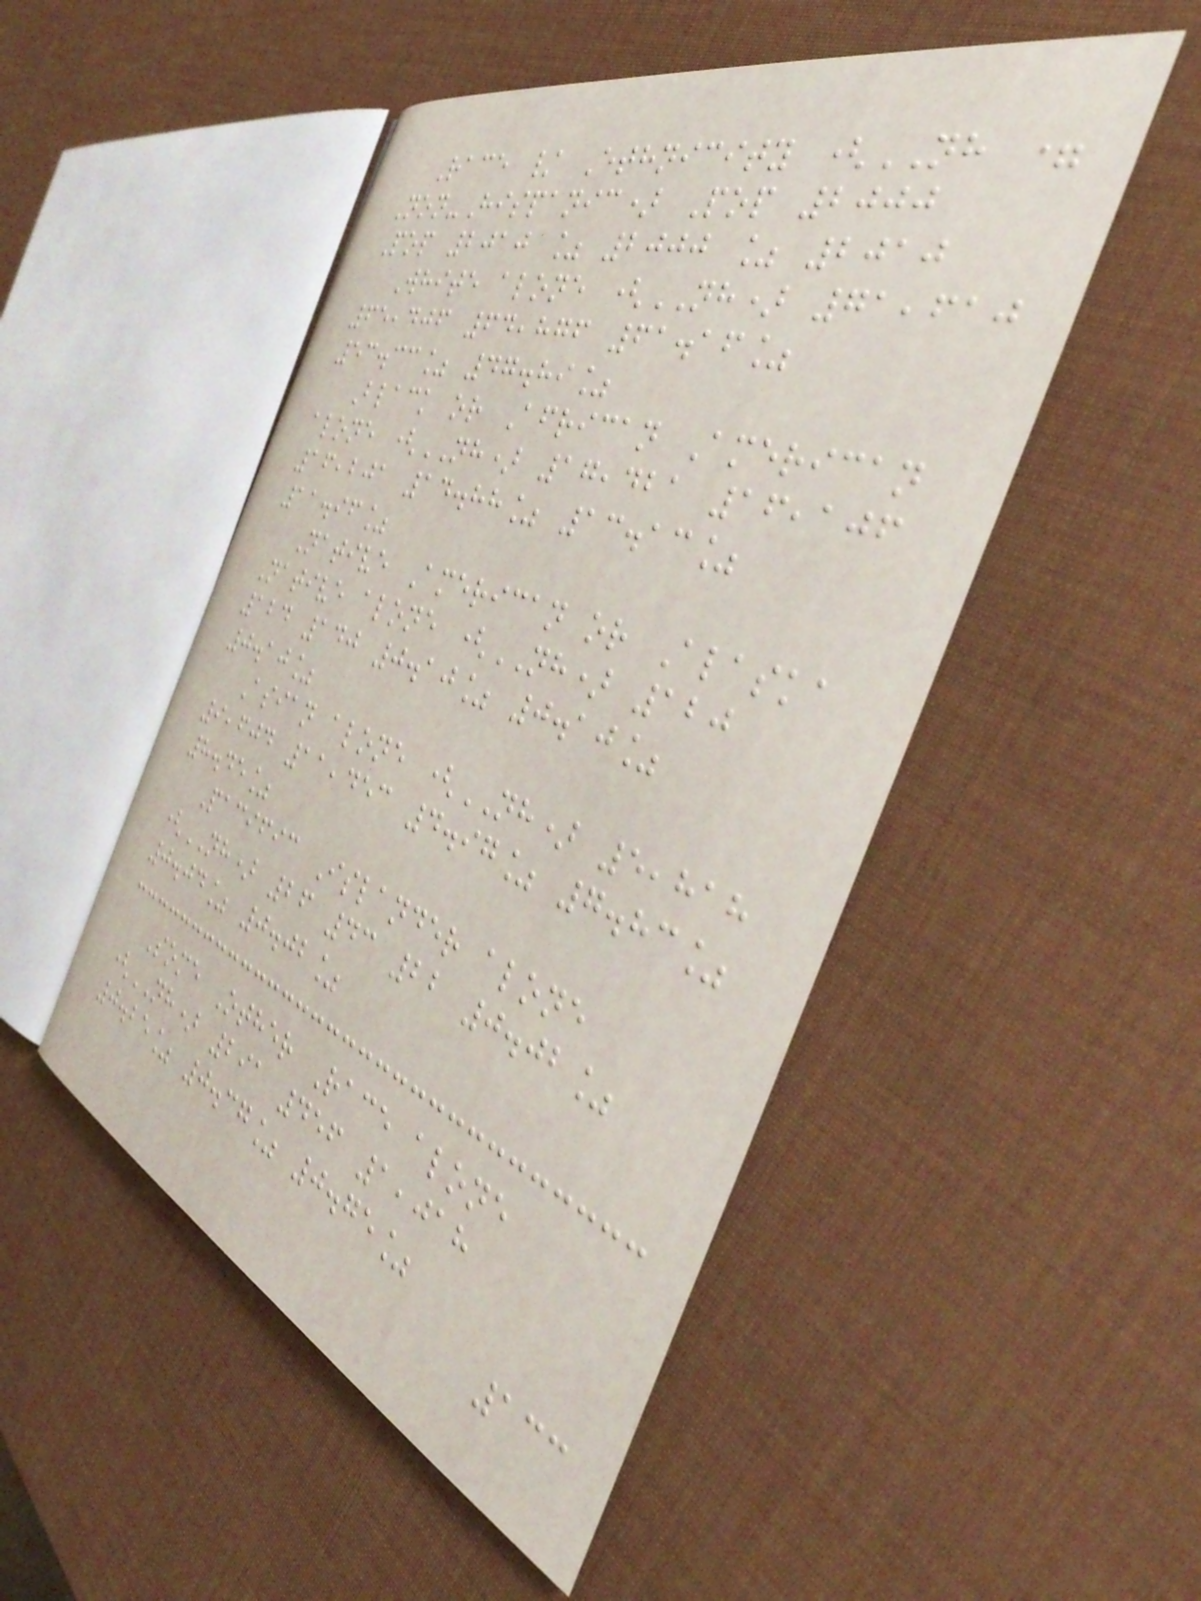Race / Ethnicity (NH =
Non-Hispanic) Pop 2000
Pop 2010 % 2000 % 2010
White alone (NH) 71,610
65,406 64,876 61.16%
53.33% 47.89%
Black or African American
alone (NH) 17,421 16,106
16,201 14.88% 13.13%
11.96%
Native American or Alaska
Native alone (NH) 120
124 140 0.10% 0.10%
0.10%
Asian alone (NH) 5,818
9,604 11,453 4.97% 7.83%
8.45%
Pacific Islander alone
(NH) 26 43 22 0.02%
0.04% 0.02%
Some Other Race alone
(NH) 291 456 1,018
0.25% 0.37% 0.75%
133
